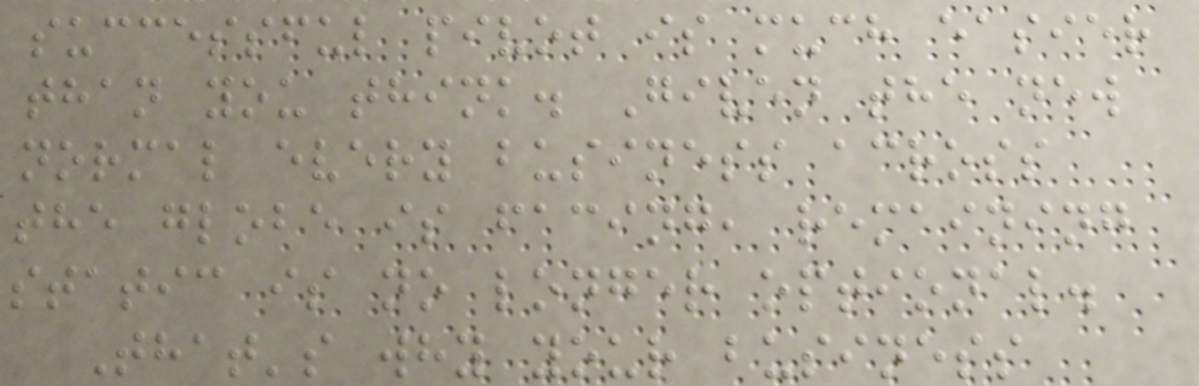successful pivot is much easier
than you think. Given the new
normal every business across
the globe is facing, remaining
static is no longer optional.
That's why your business
